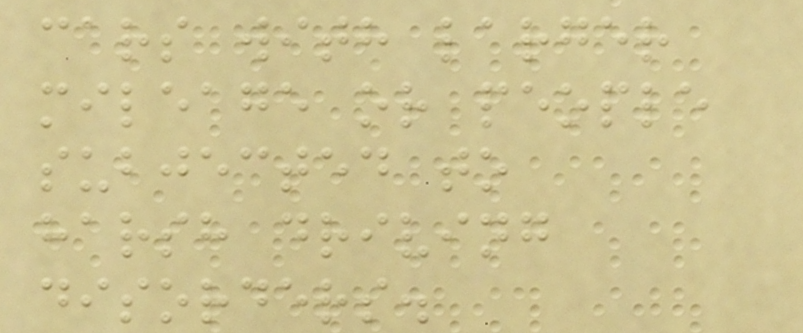cars with larger
mileage or people
subjected to
harsh driving
disorders.
